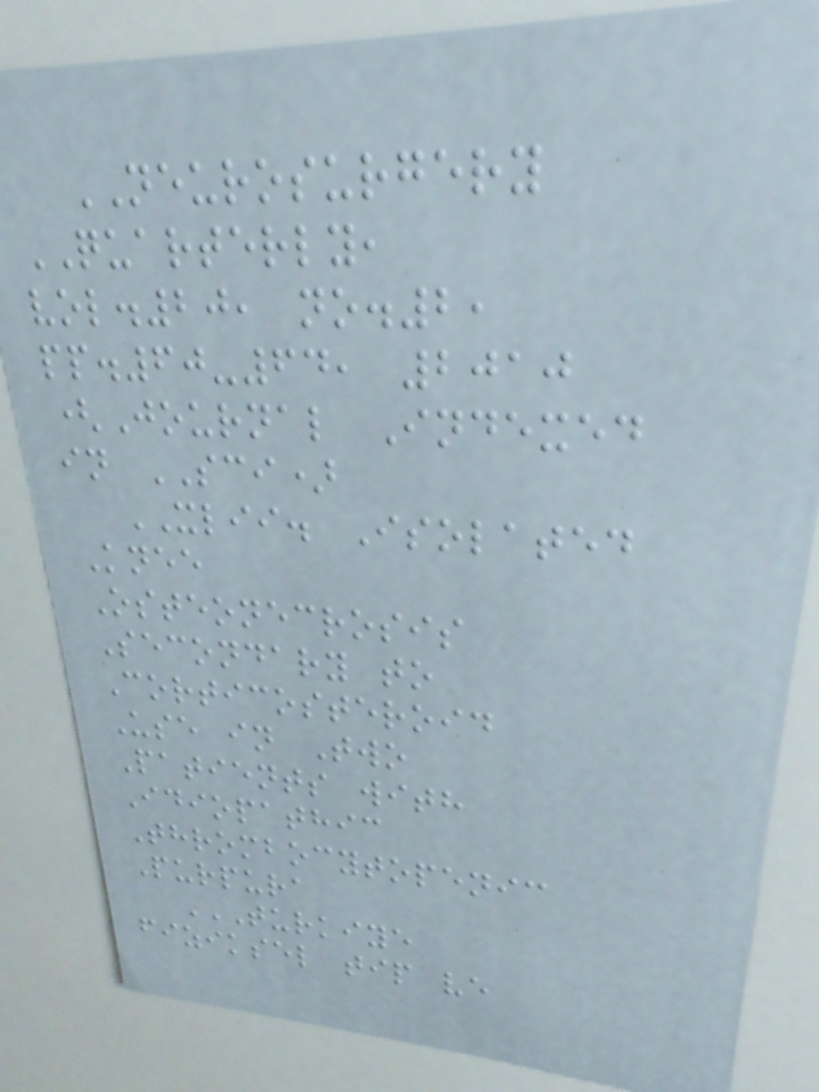NEUROSURGERY
QUARTERLY,
vol.20, no.2,
pp.60-64, 2010
(Journal Indexed
in SCI)
XLII. Isolated
Knee
Osteonecrosis
Secondary to
Corticosteroid
Use in Two
Patients with
Idiopathic
Thrombocytopenic
Purpura
TURKIYE
FIZIKSEL TIP VE
